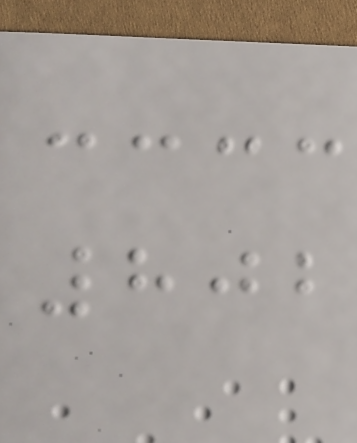802
